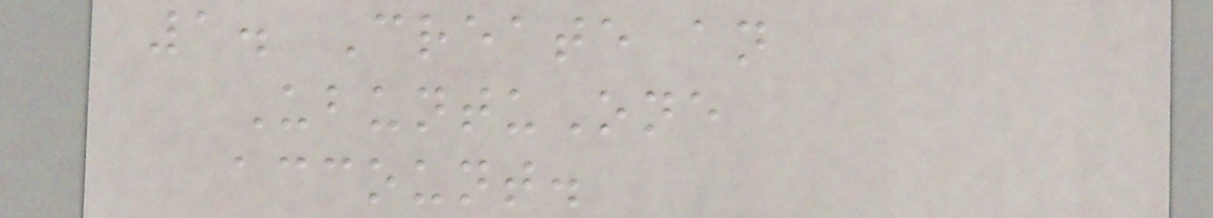1. Create an
UbuntuOne
account.
